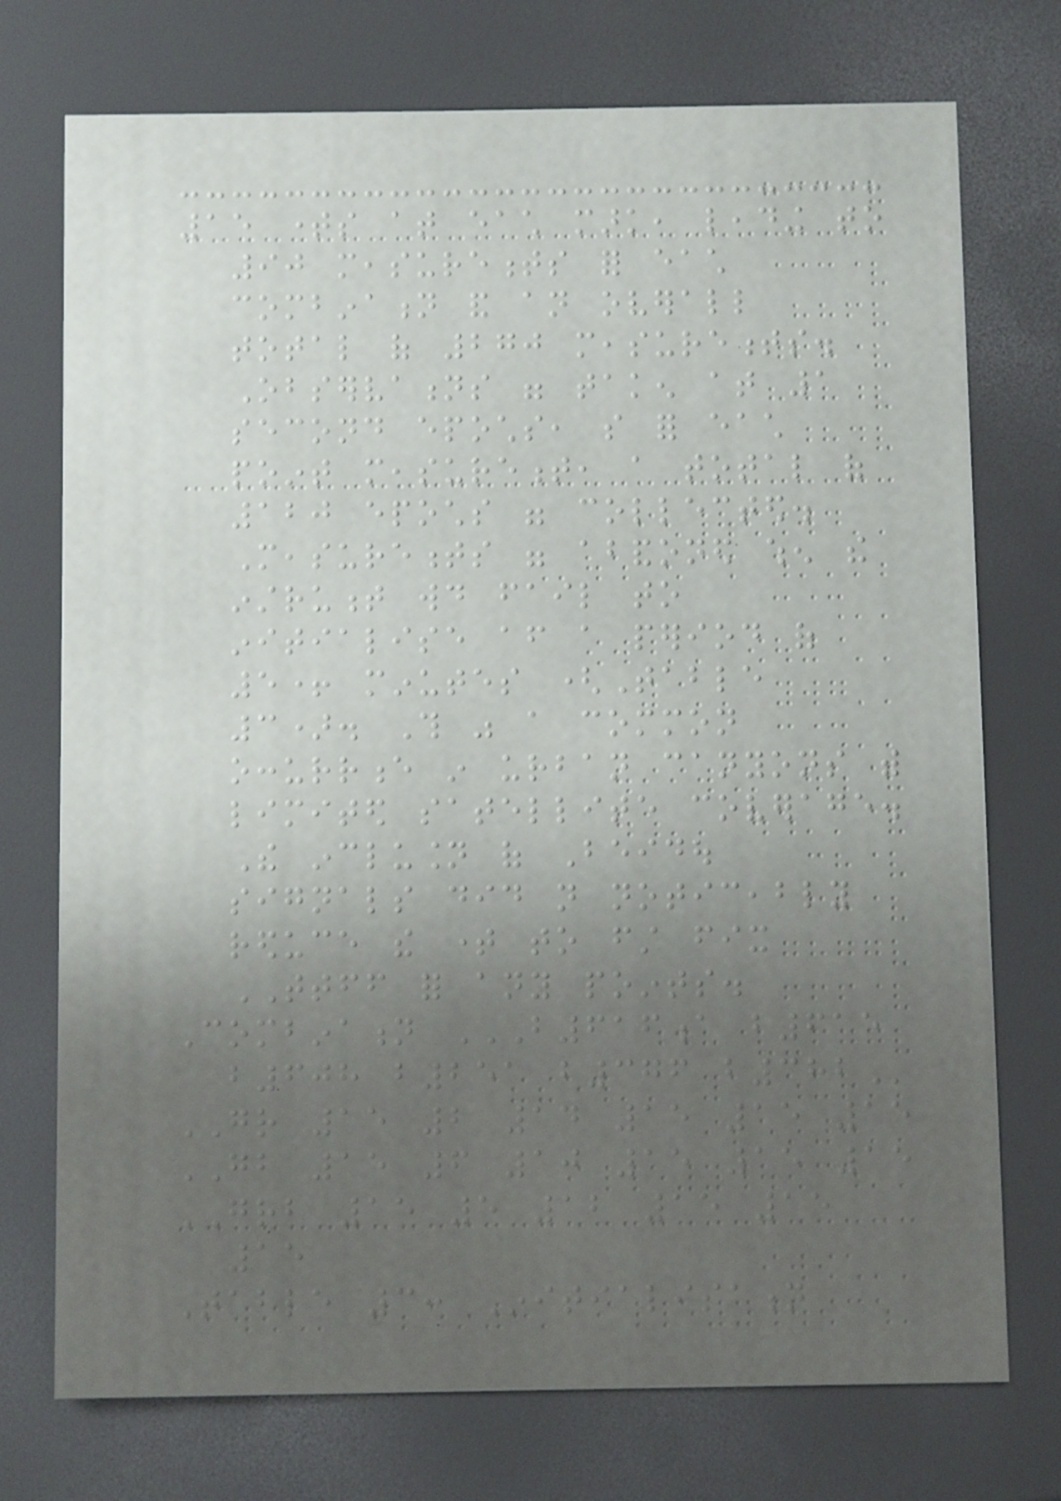15 times at each mark, leading to
90 measurements for each
combination and an overall
total of 270 measurements.
Observations were taken at 1
second epochs, so for each
point measurement, a total of
120 epochs were collected.
Measurements were abandoned when the
instrument would fail to
initialise after a period of
5+ minutes (Table
3). This was a common
occurrence in urban canyons with
limited satellite coverage.
The inclusion of Beidou
signals did not noticeably
reduce the time to first fix
TTFF for any points.
Combination B616A B615
B608 B251 B376 B382
GR 15 2 14 15 15 15
GB 15 6 10 15 15 15
GRB 15 5 12 15 15
15
Table 3: Initialisation
